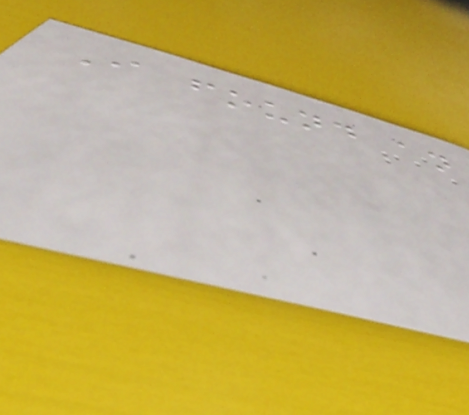I found an
